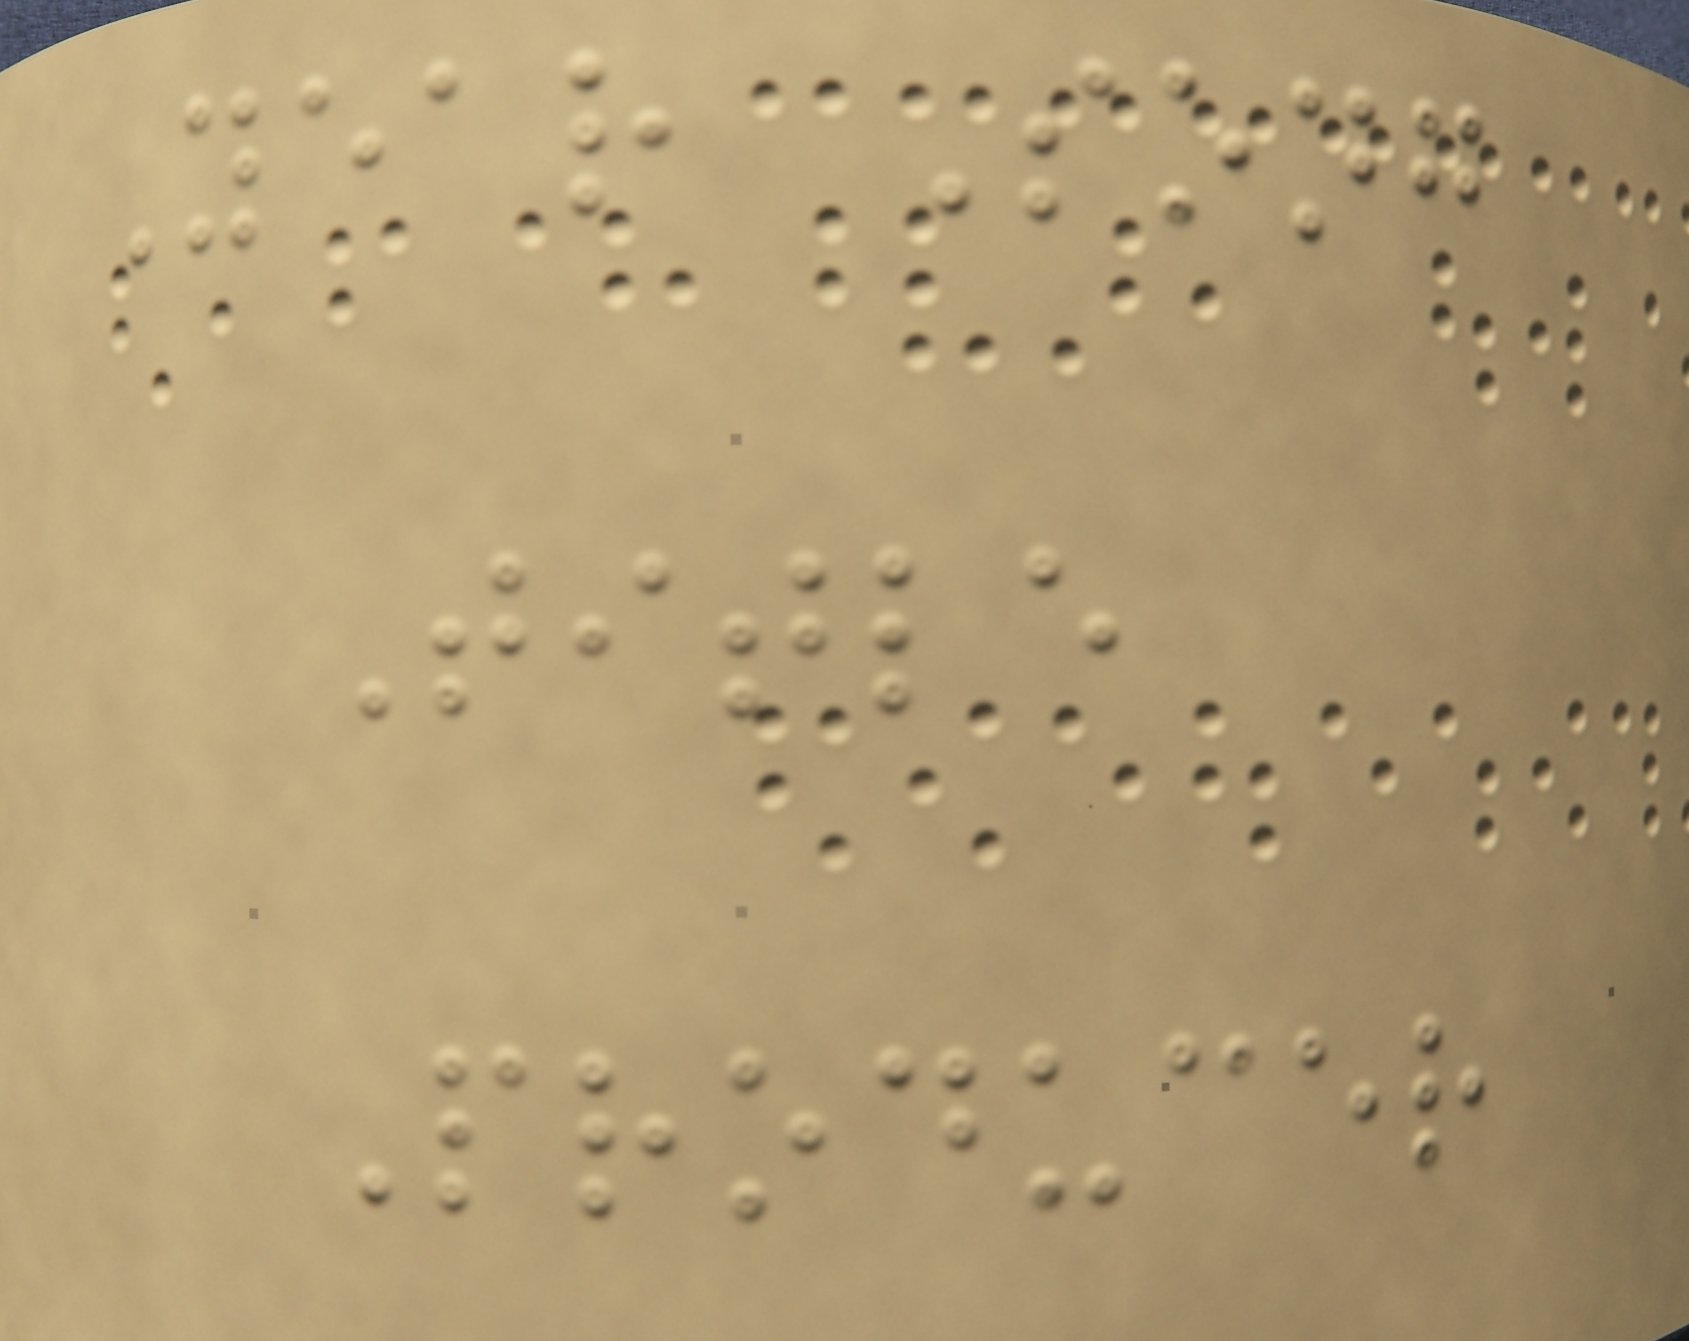Year Song
Title
Producer
